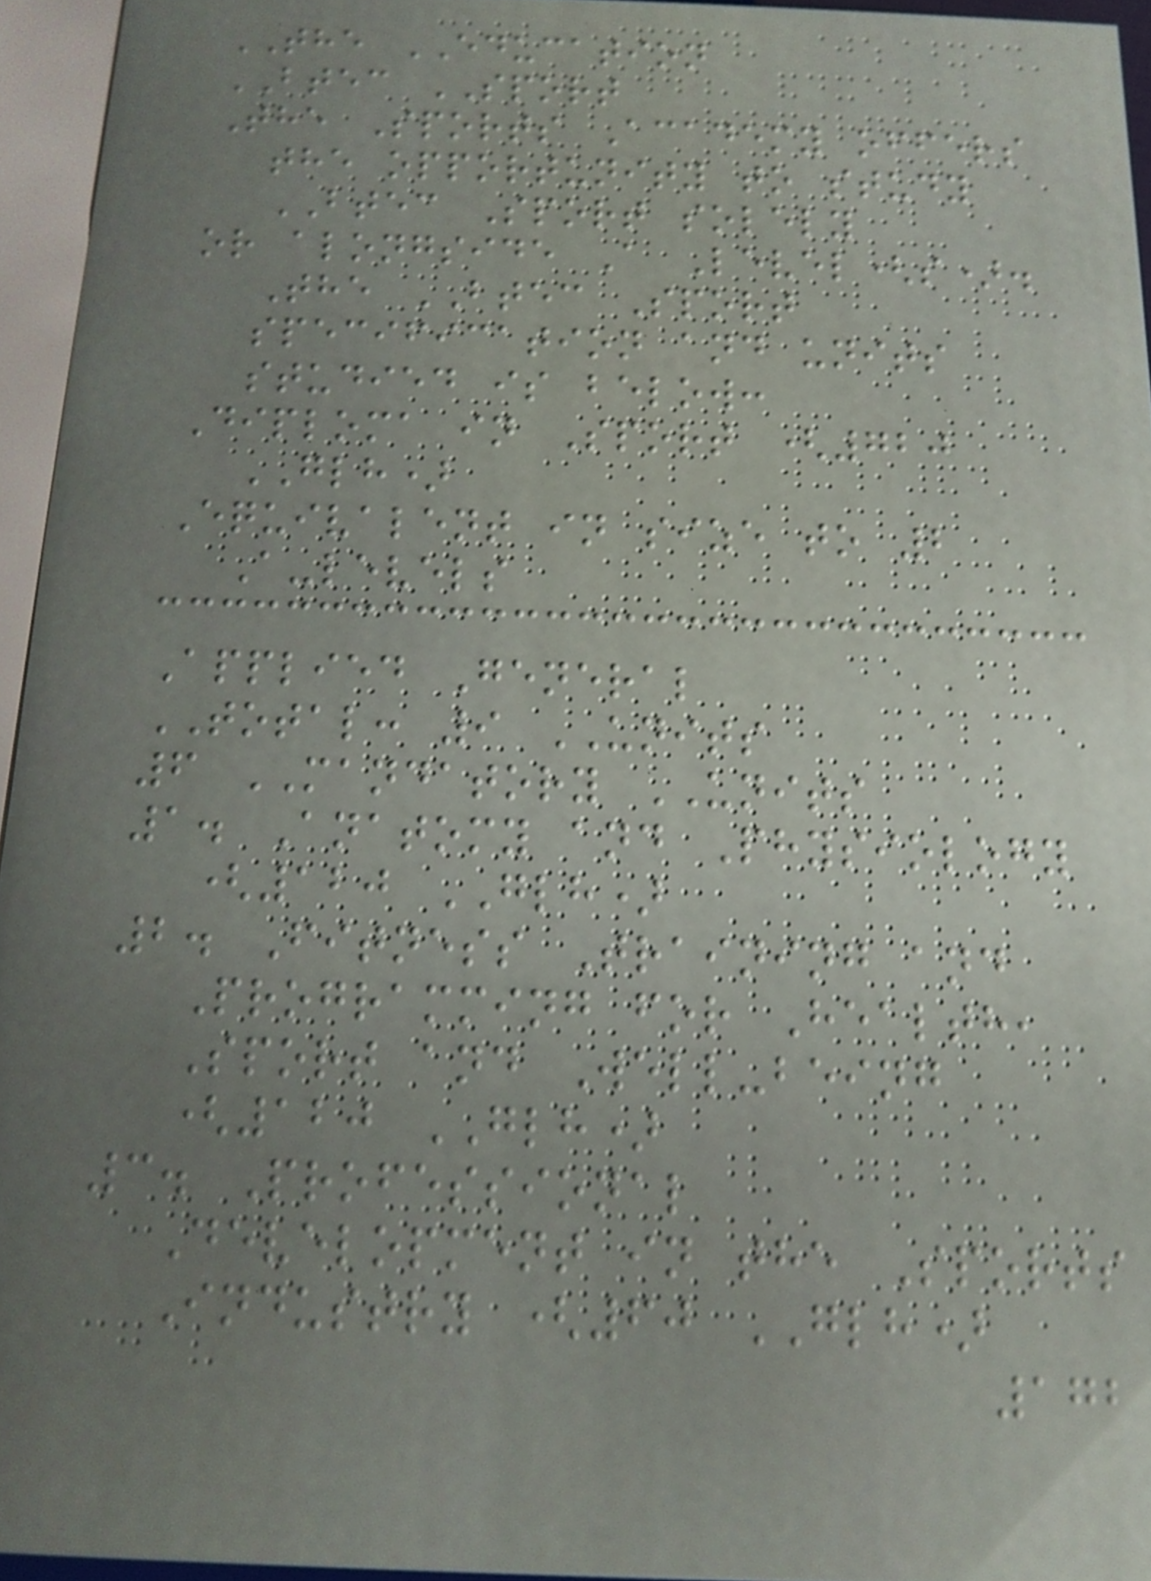THE EDUCATION
BTEC SPORT
The Sports Academy offers
the opportunity to study
BTEC Sport solely
or alongside A Level(s).
The BTEC Sport
specification and units
studied is below:
Diploma in Sport (720
GLH)
Equivalent in size to 2
A-levels
Applied General
TOTAL: 9 UNITS
6 MANDATORY UNITS
1. Anatomy and Physiology
(120 GLH)
2. Fitness Training and
Programming for Health,
Sport and Well-being
(120 GLH)
3. Professional
Development in the Sports
Industry (60 GLH)
172
